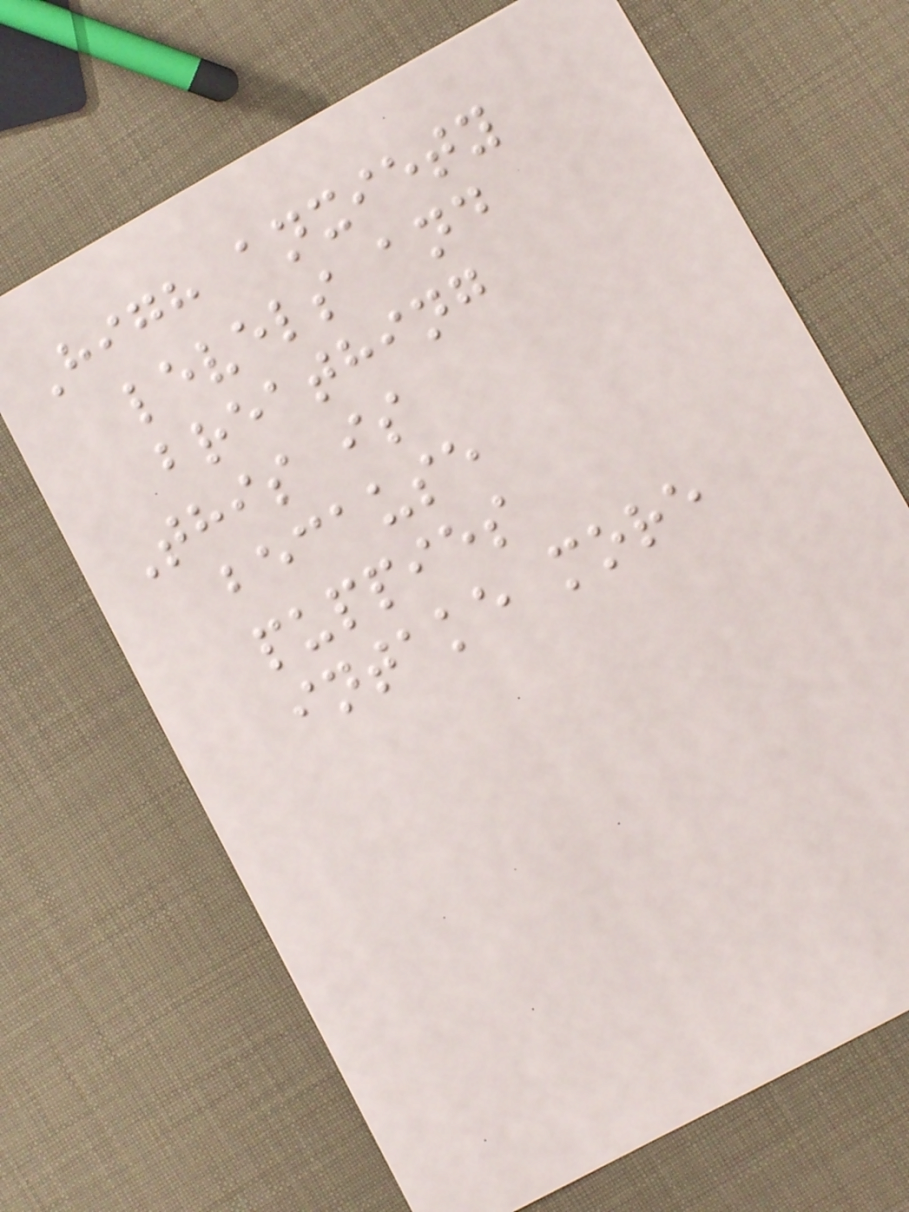High anxiety
levels and
breathing
This is
because
puppies
intake more
